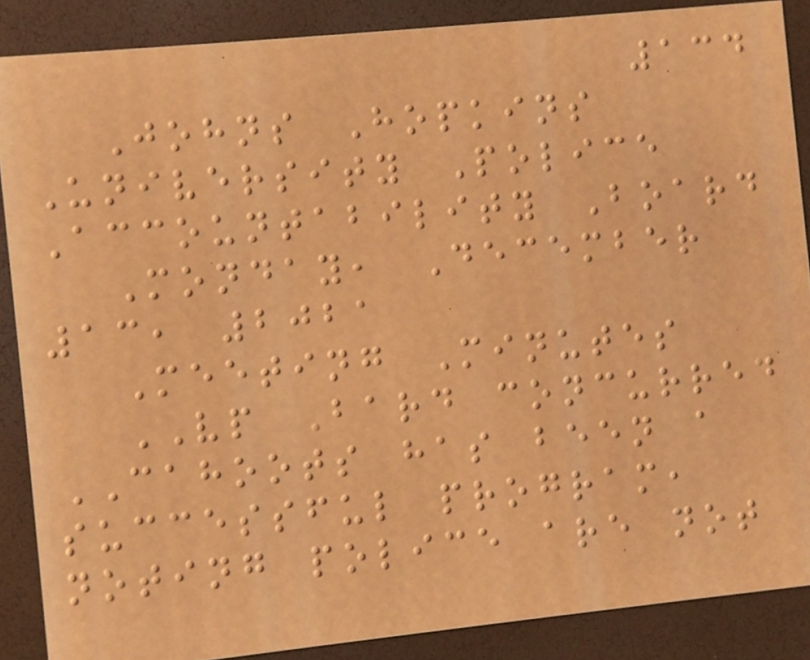134
Johns Hopkins
University Police
Accountability Board
Monday, December
13, 2021
Meeting Minutes
VP Bard concurred
CAHOOTS has been a
successful program,
noting police are not
